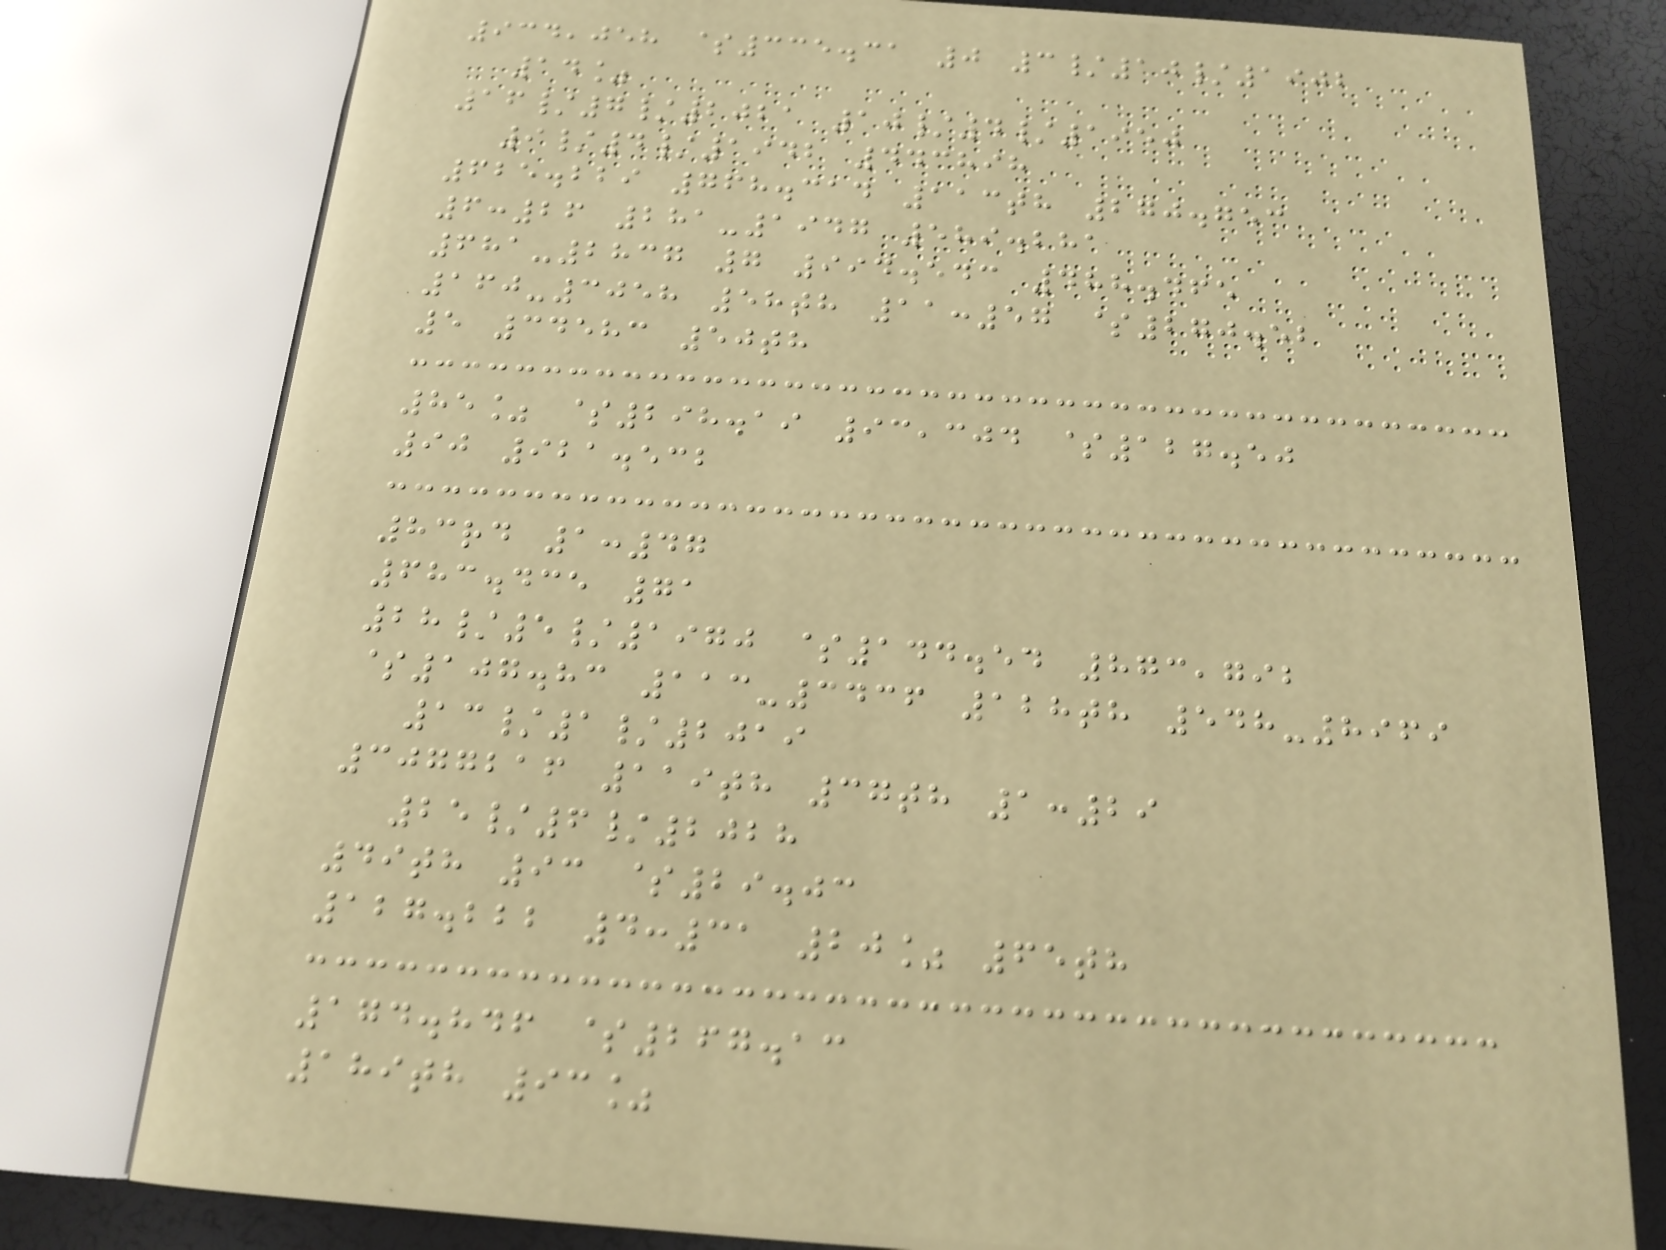934,058 $335.31 0 3/10/1902
14%
16/7/2021 10/4/1950
9/4/1942 443898
625.229 768.314 113th 270.753
6:26 281-1947 589.281
681-2837 7 994.543 488.465
160-3058 58th 11:57 $270.52
5 34583 50th
85% $298.19 93,304 $127.50
90 921.532
83rd 1:47
683.435 71
28/5/1970 $144.54 873,792
$107.83 113-3436 128th 548-8969
13/1/2019
3077216 119th 37th 1:29
25/6/2028
49th 93 $29.03
127.222 4:31 20% 65th
174.846 $267.13
189th 93%
